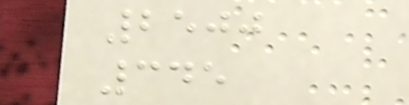2500
345
